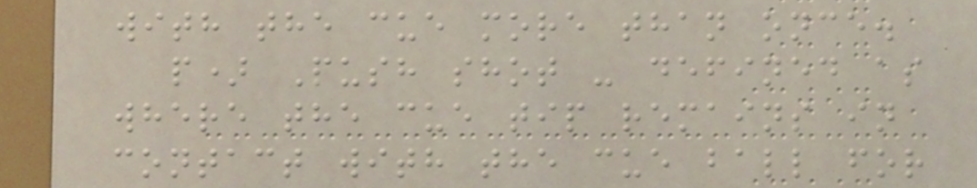with the cue more than once.
p) Push shot - defined as
where the cue tip remains in
contact with the cue ball for
